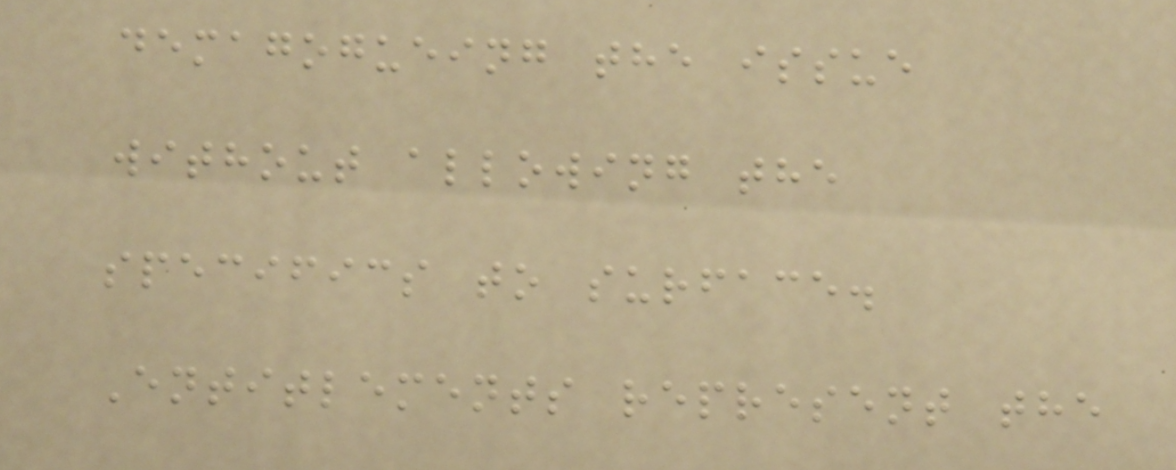demagogueing the issue
without allowing the
specifics to surface.
Entitlements represent the
